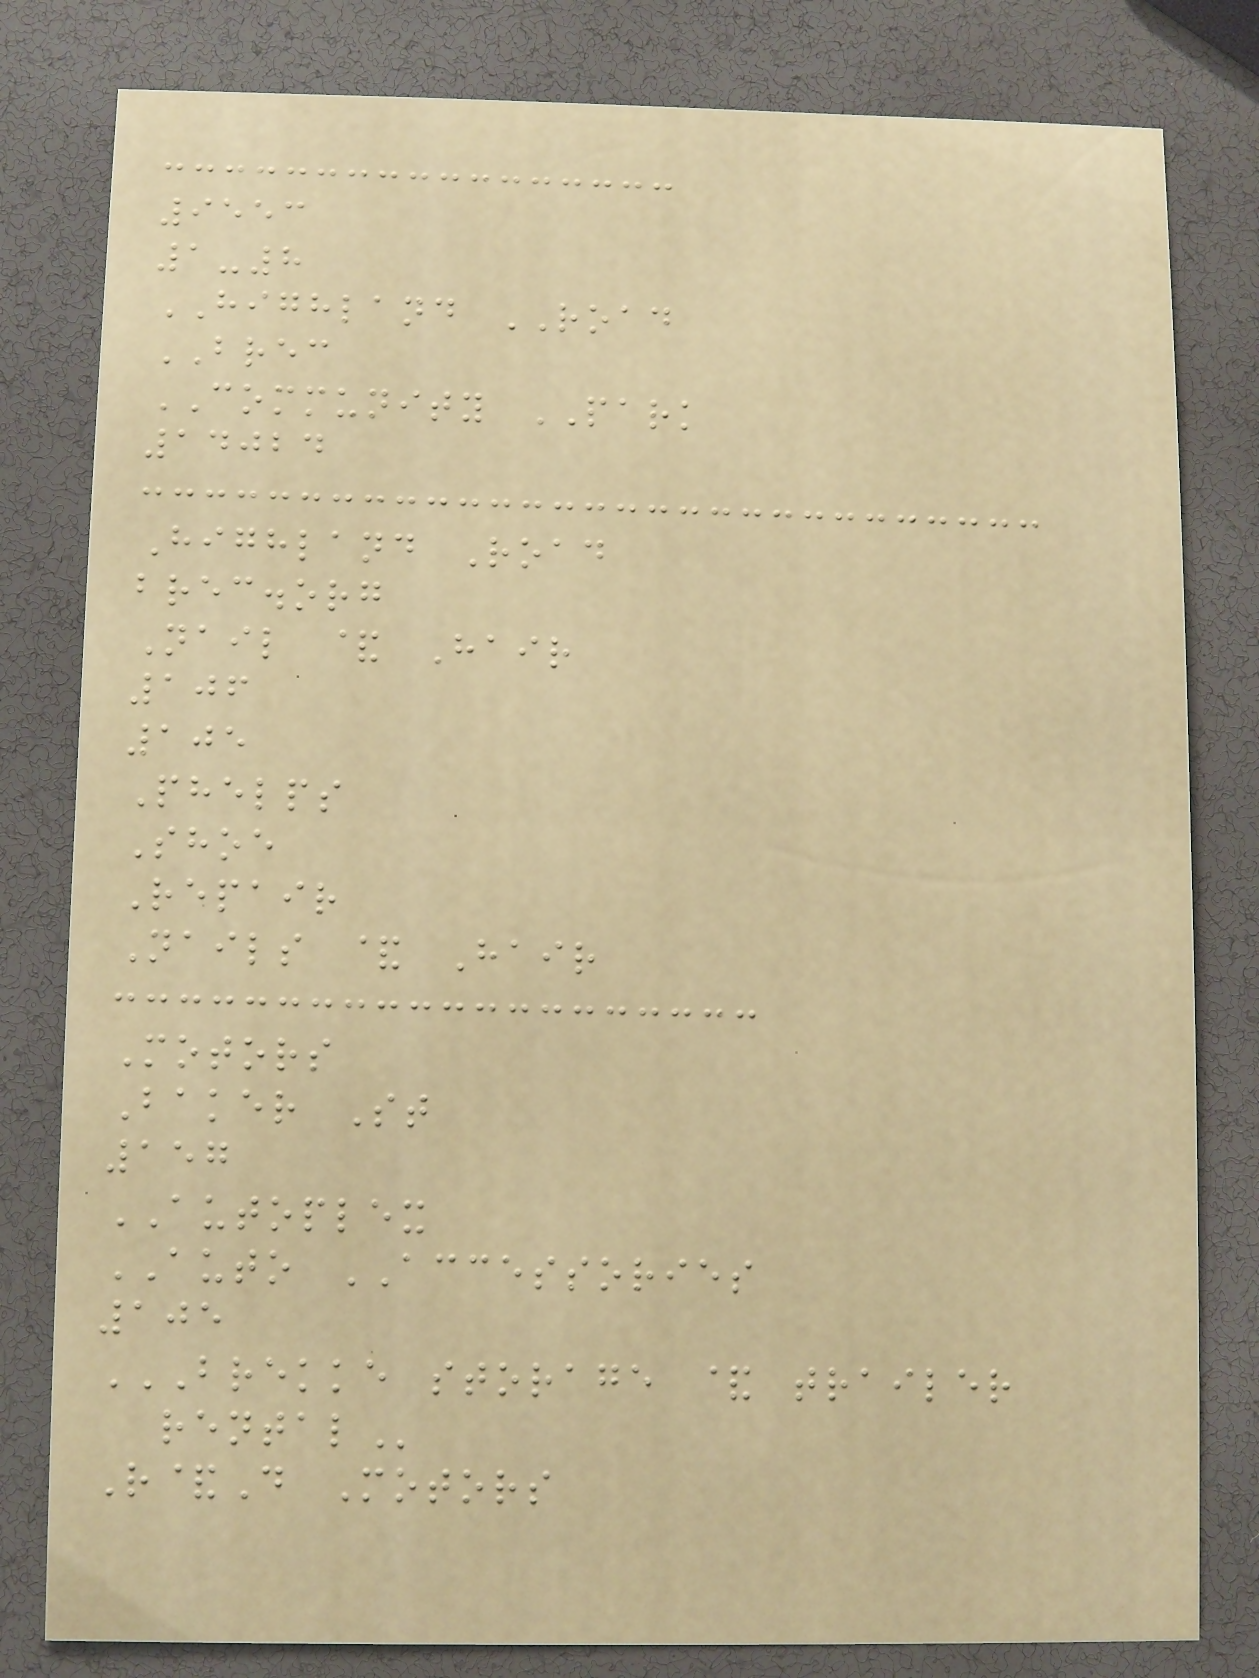9553
1-8
HIGHLAND ROAD
BREC
COMMUNITY PARK
14024
Highland Road
brec.org
Nail & Hair
106
105
Phelps
Shoe
Repair
Nails & Hair
Motors
Baker St
157
AUTOPLEX
AUTO ACCESSORIES
105
BREKKE STORAGE & TRAILER
RENTAL
R&D Motors
